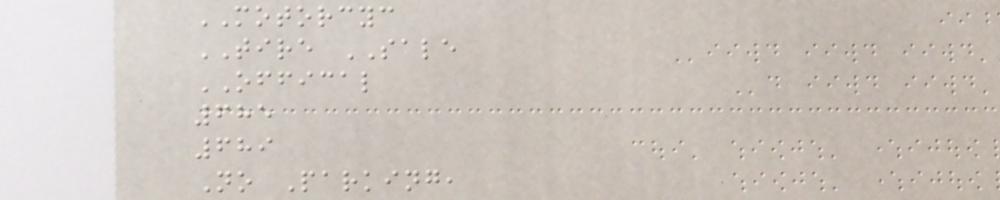MOTORCYC
TIRE SALE
OFFICAL
685
689
No Parking,
